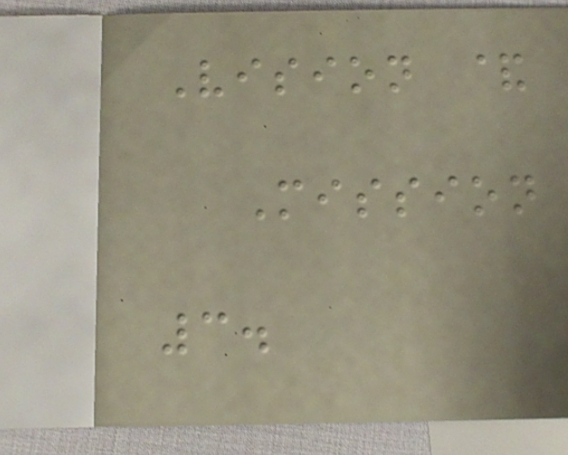Vision &
Mission
3.
